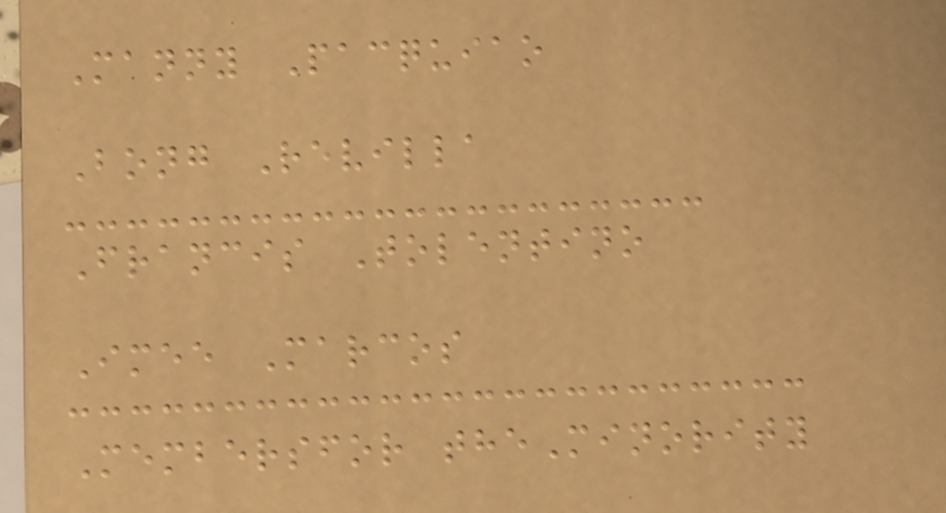Manny Pacquiao
Bong Revilla
Francis Tolentino
Imee Marcos
Membersfor theMinority
